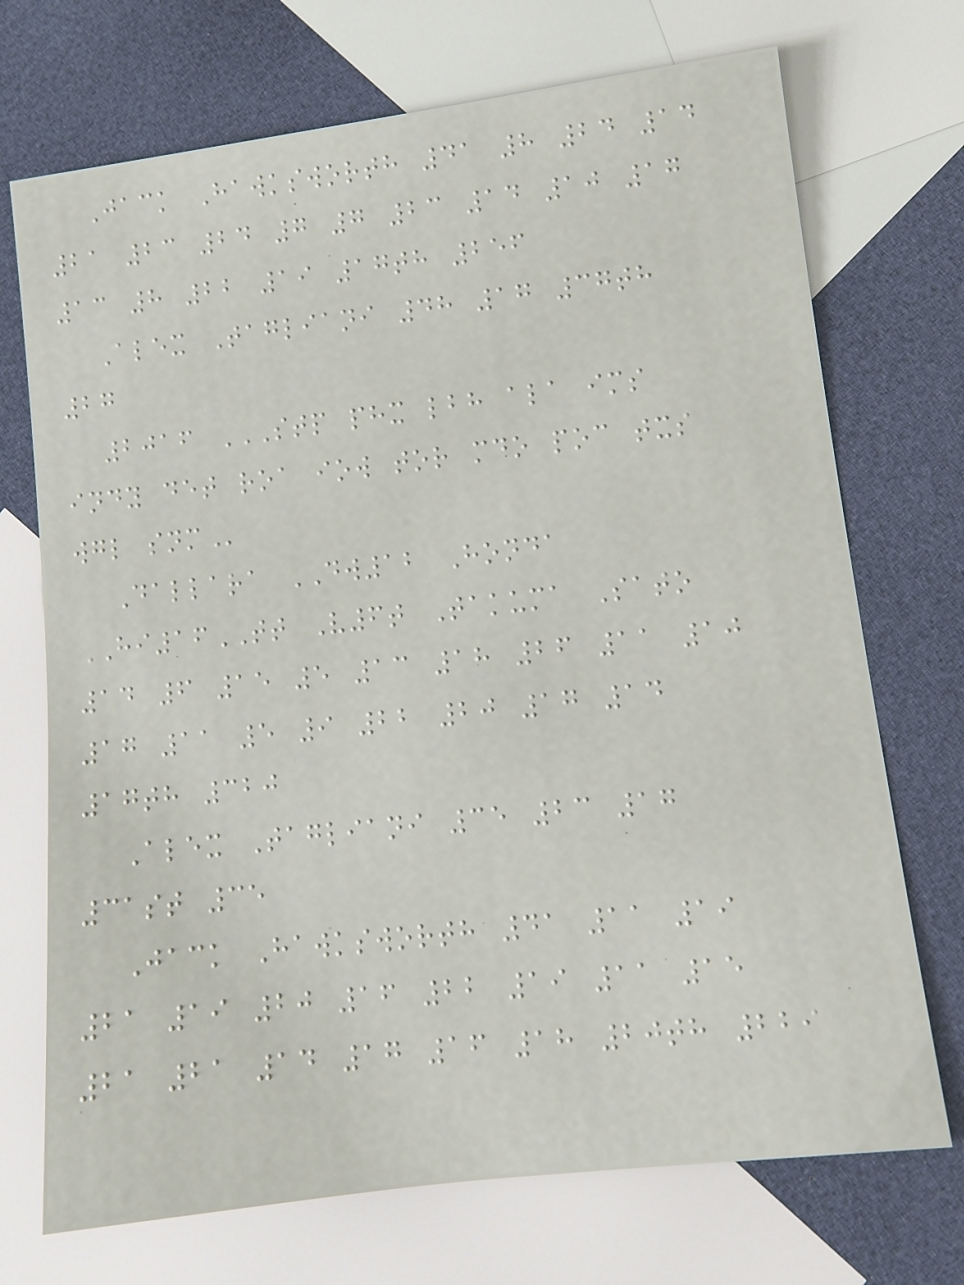Jack Hawksworth 41 8 24 14
21 23 24 7 7 23 14 10 17
13 8 22 19 17th 256
Alex Tagliani 48 17 37th
27
2016 STP PHX LBH ALA IMS
INDY DET ROA IOW TOR MDO POC TXS
WGL SNM
Dallara DW12 Honda
HI16TT V6t Takuma Sato
14 6 15 5 13 18 26 11 10
17 11 5 9 22 20 17 14
17th 320
Alex Tagliani 35 23 17
31st 35
Jack Hawksworth 41 11 19
21 19 20 16 22 19 11 15
21 21 14 17 16 18 20th 229
